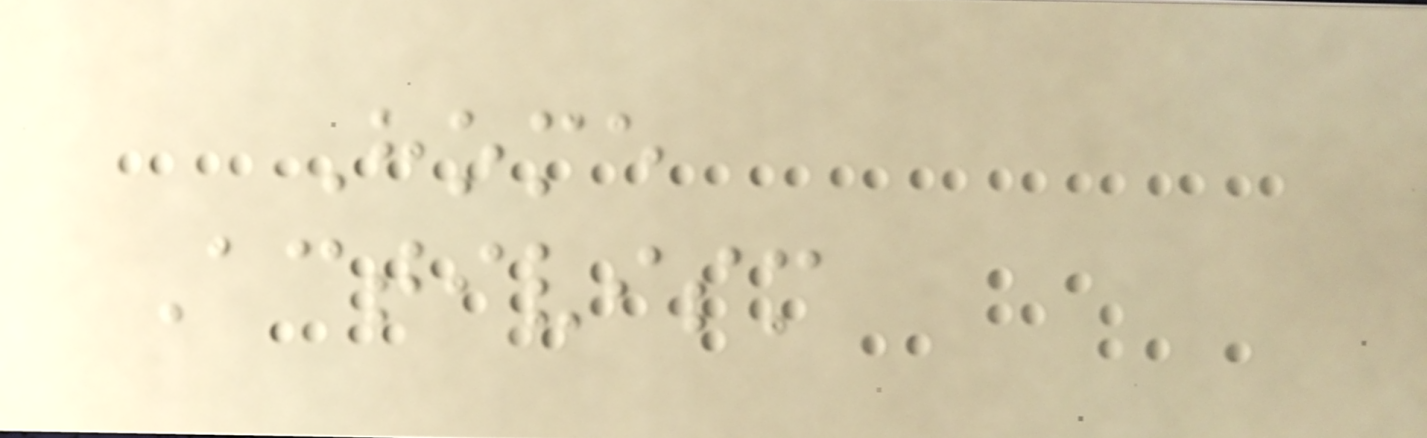Home
Activism
